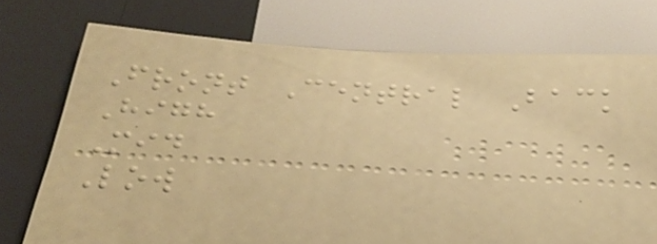Front Central Back
High
Mid
Low
